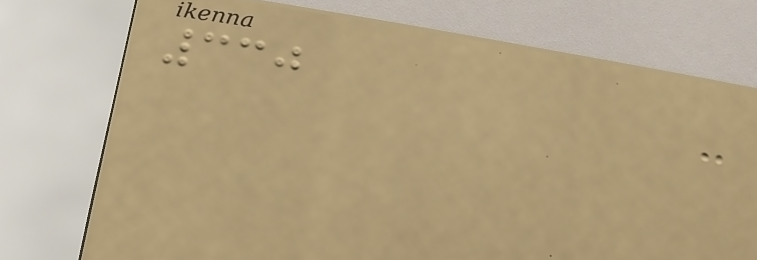330
